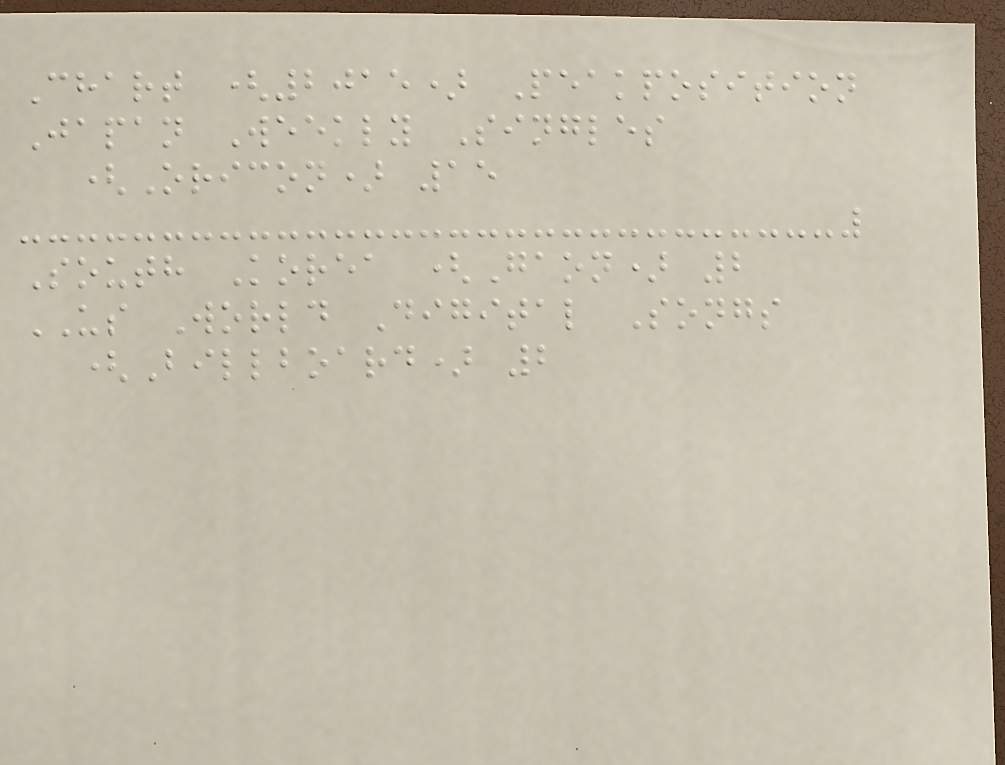Chart (2015) Peakposition
Japan Weekly Singles
(Oricon) 15
South Korea (Gaon) 2
US World Digital Songs
(Billboard) 2
